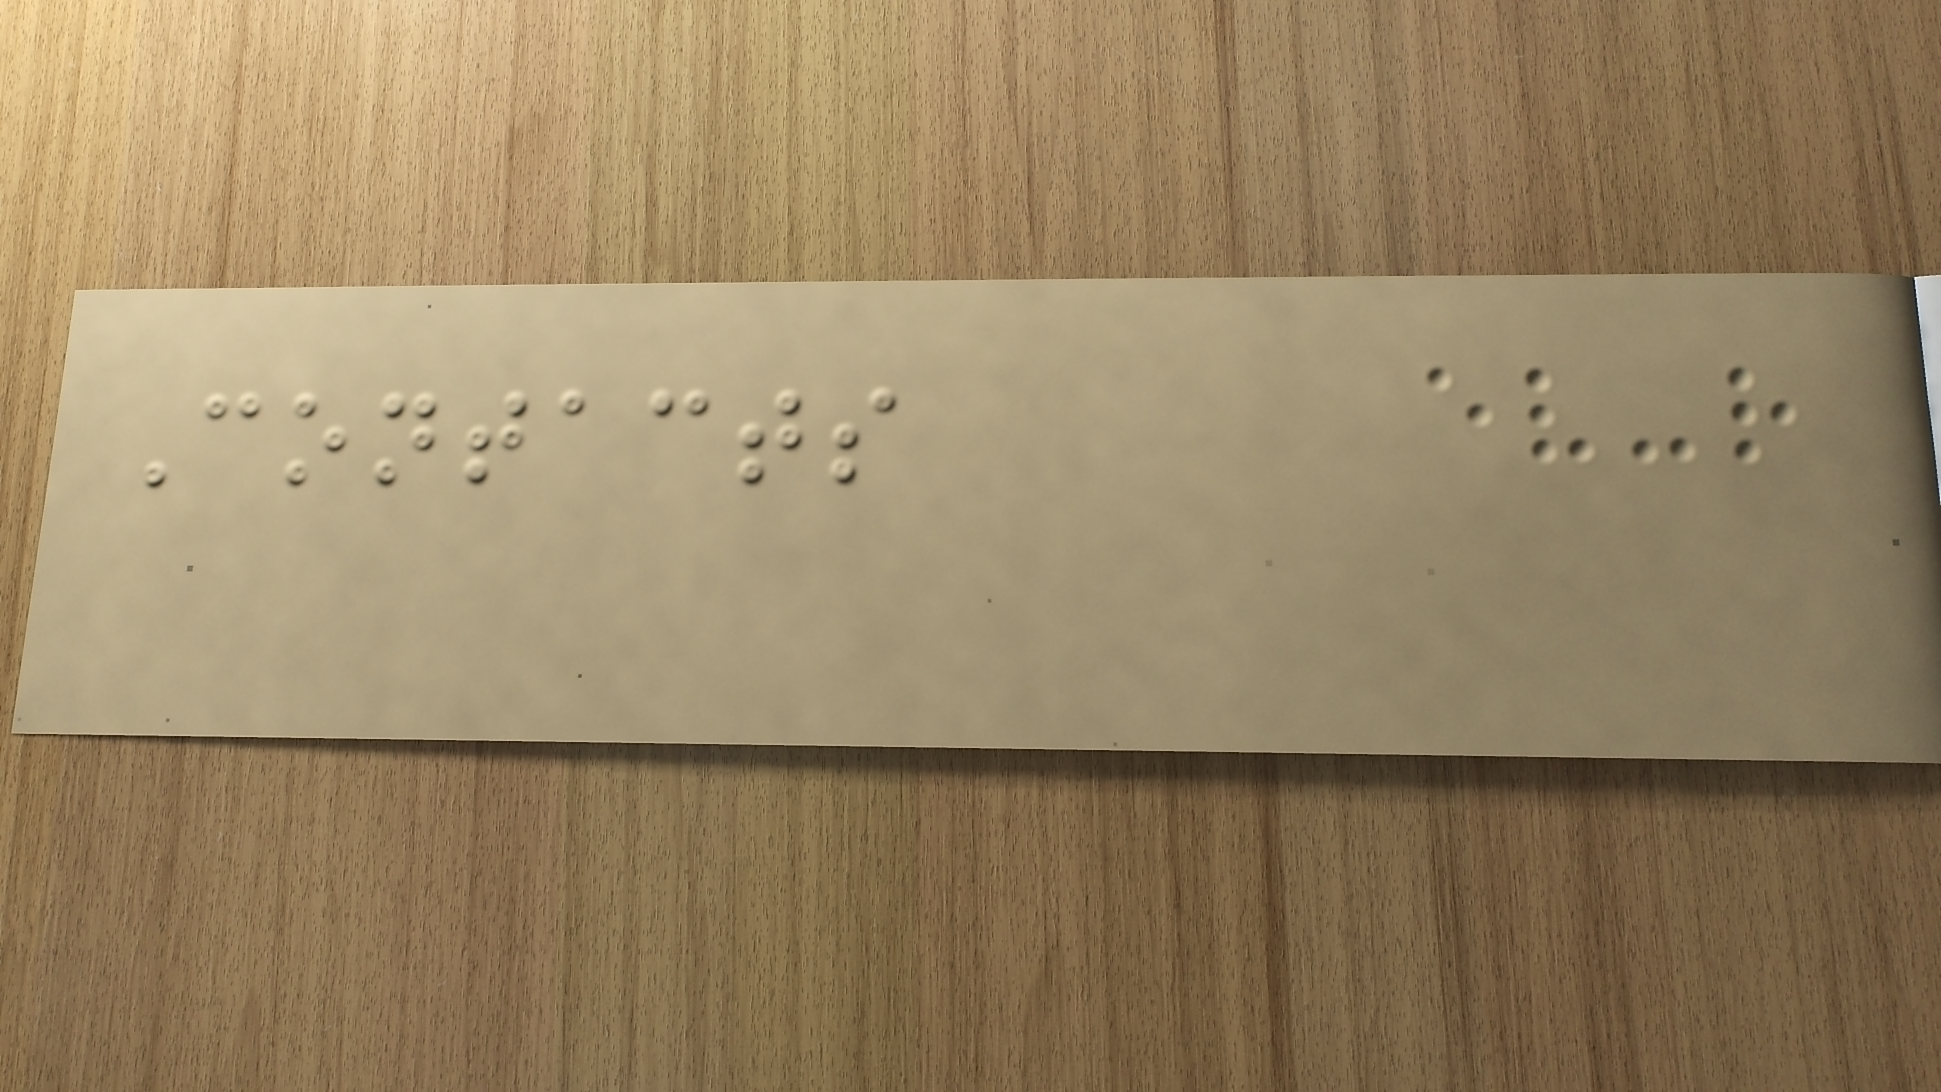Contacts
